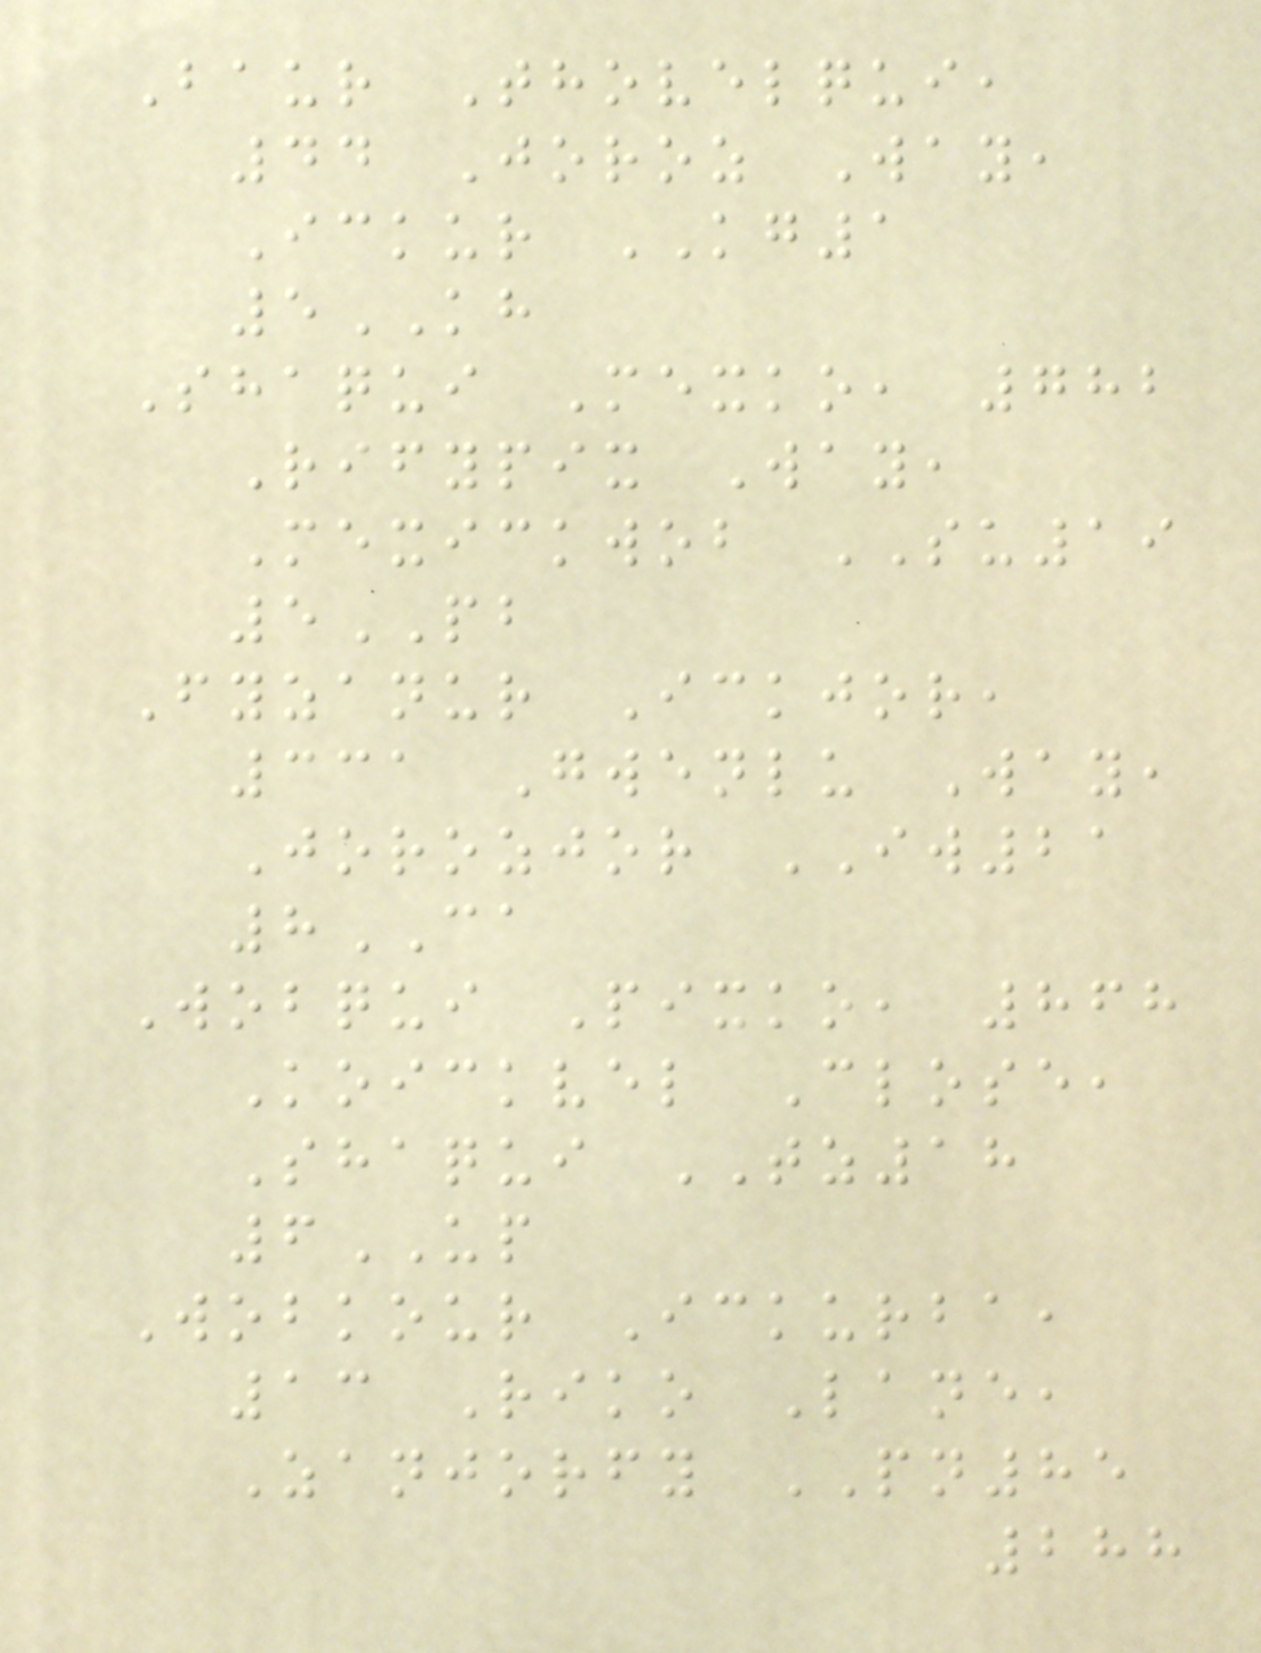Baur Thovelqui,
44 Joroz Way,
Ickur KG1
5KH
Shaqui Mexko, 782
Rifypix Way,
Mexickwob SU19
5PB
Fyzanur Ickjor,
331 Gwenlu Way,
Jorozjor IW21
8CA
Wobqui Pixko, 868
Koickvel Close,
Shaqui TZ18
6UP
Wobkour Ickurba,
13 Riko Lane,
Zanjorfy PN85
288
